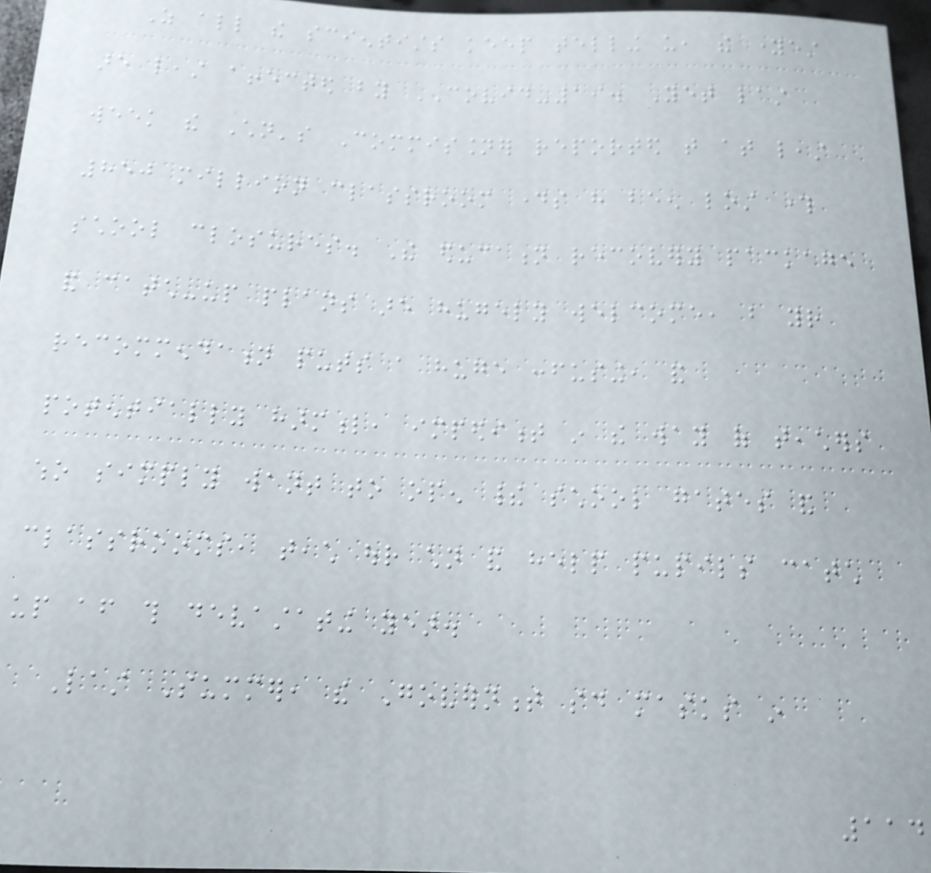As all the scientists keep telling us, the youngest
are least affected by COVID-19. Yet last
week the Children's Commissioner reported that at least
850 million classroom days have been lost through
school closures. The education recovery package
and catch-up plans are hugely welcome, but your
recommendation puts a huge confusing, and
potentially harmful, impediment in the way of teachers
who simply want to open their school gates and
classrooms, teach our children and help pupils catch
up after this devastating year.
Last Summer, the Government said masks in
114
